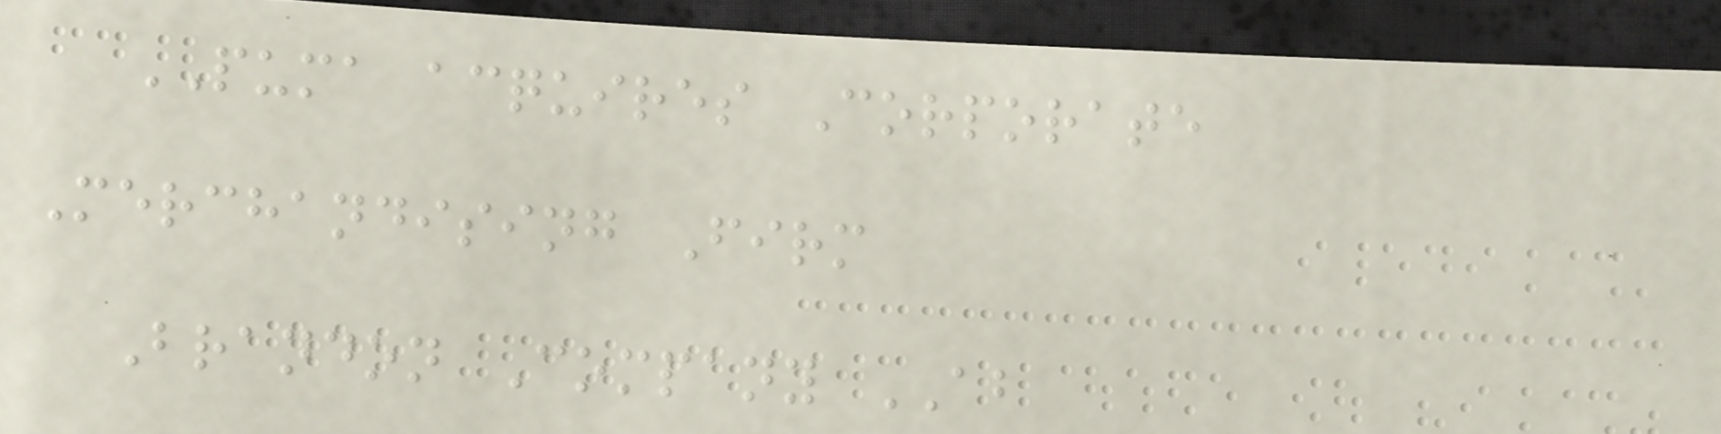PUMA acquires Corporate
Merchandising Firm
Brandon Company AB
